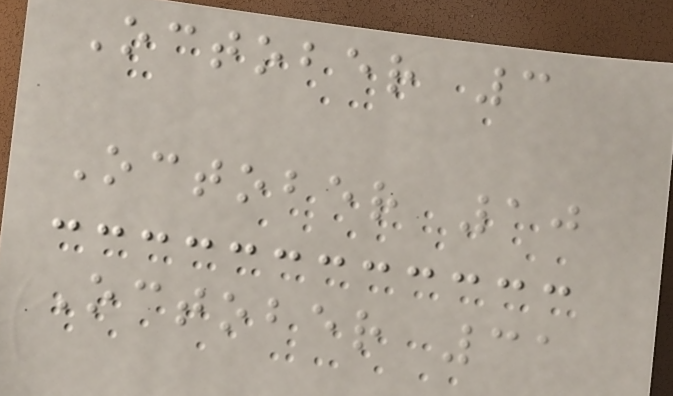October 3
October 10
October 31
